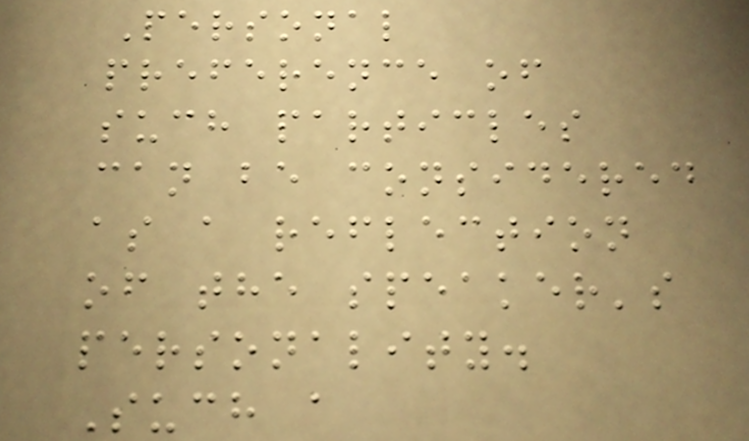Personal
preference of
such particles
can be considered
as a reflection
of the speaker's
personality.
Such a
